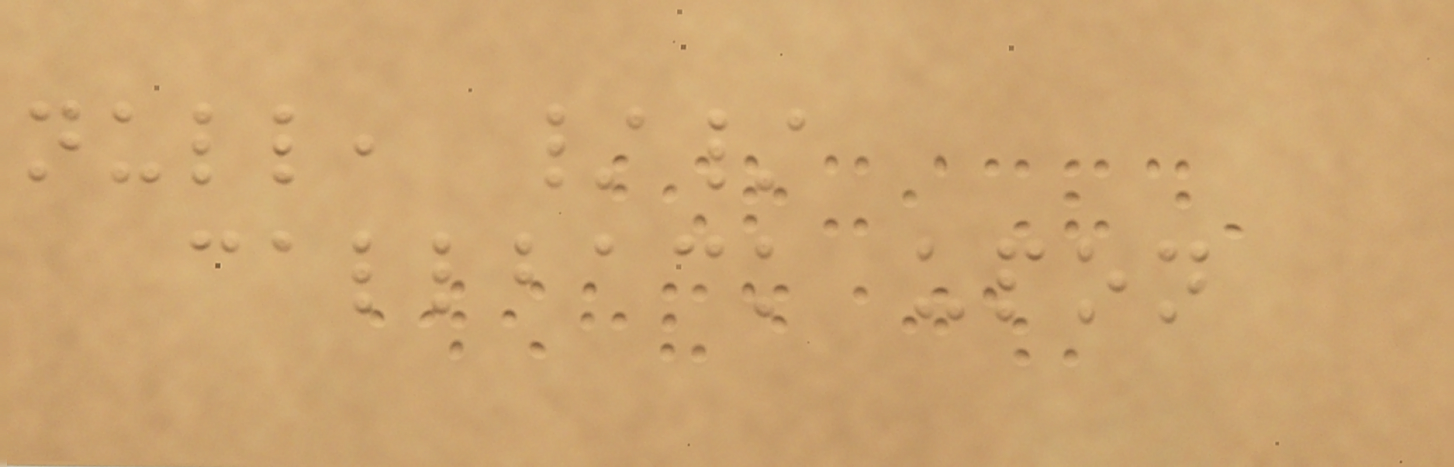null, //
callback upon
